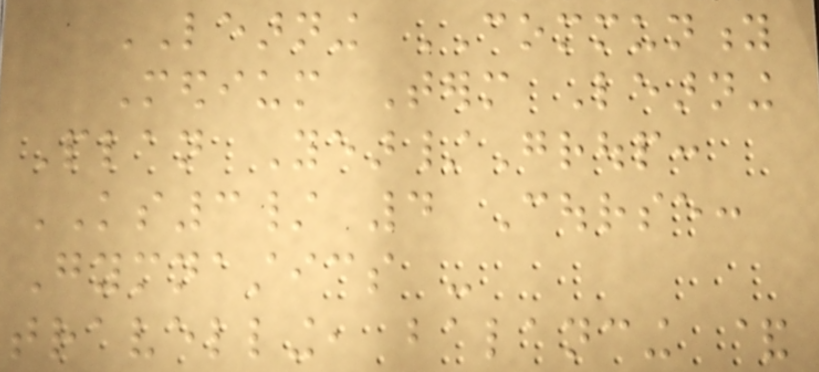LEARNING COMMUNITY
Medium Term Learning
Plan Year/Group:
KS3/ 4 Course:
Gymnastics -
travelling, balancing &
